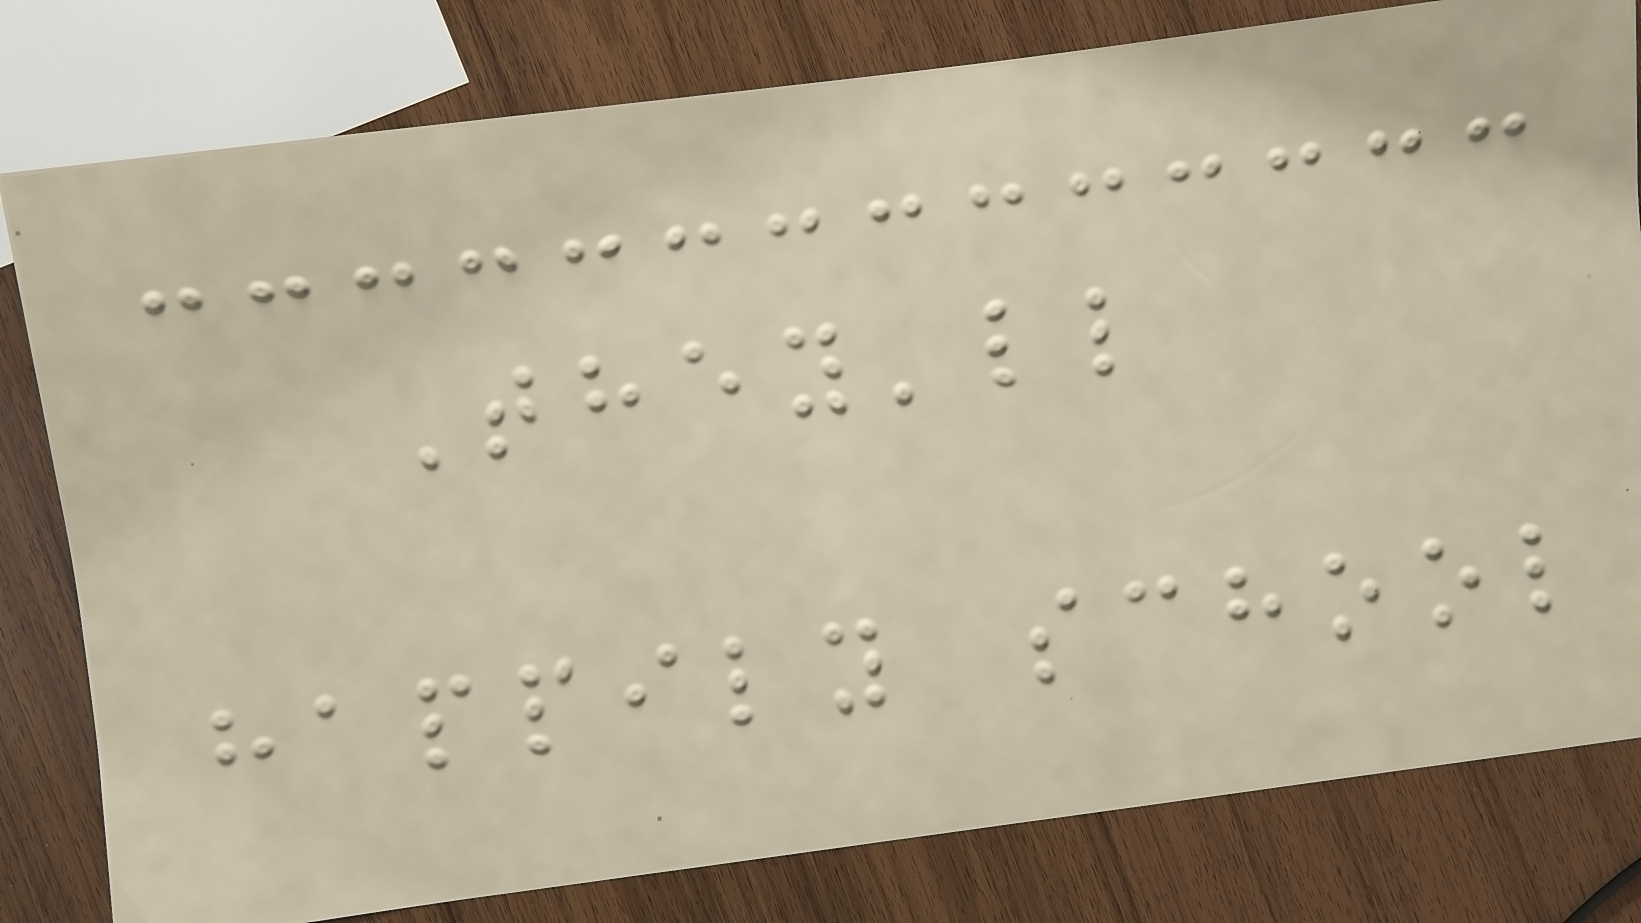They'll
happily school
